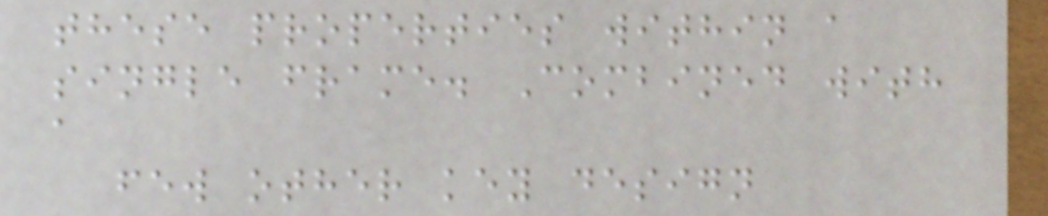these properties within a
single frame. Combined with
a
few other key design
